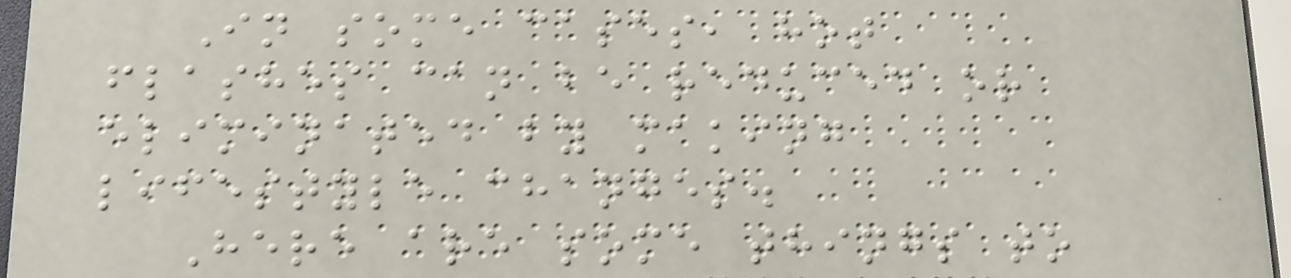In some cases, hot
flashes can be reduced or
eliminated by making
lifestyle changes.
Here are some things to
